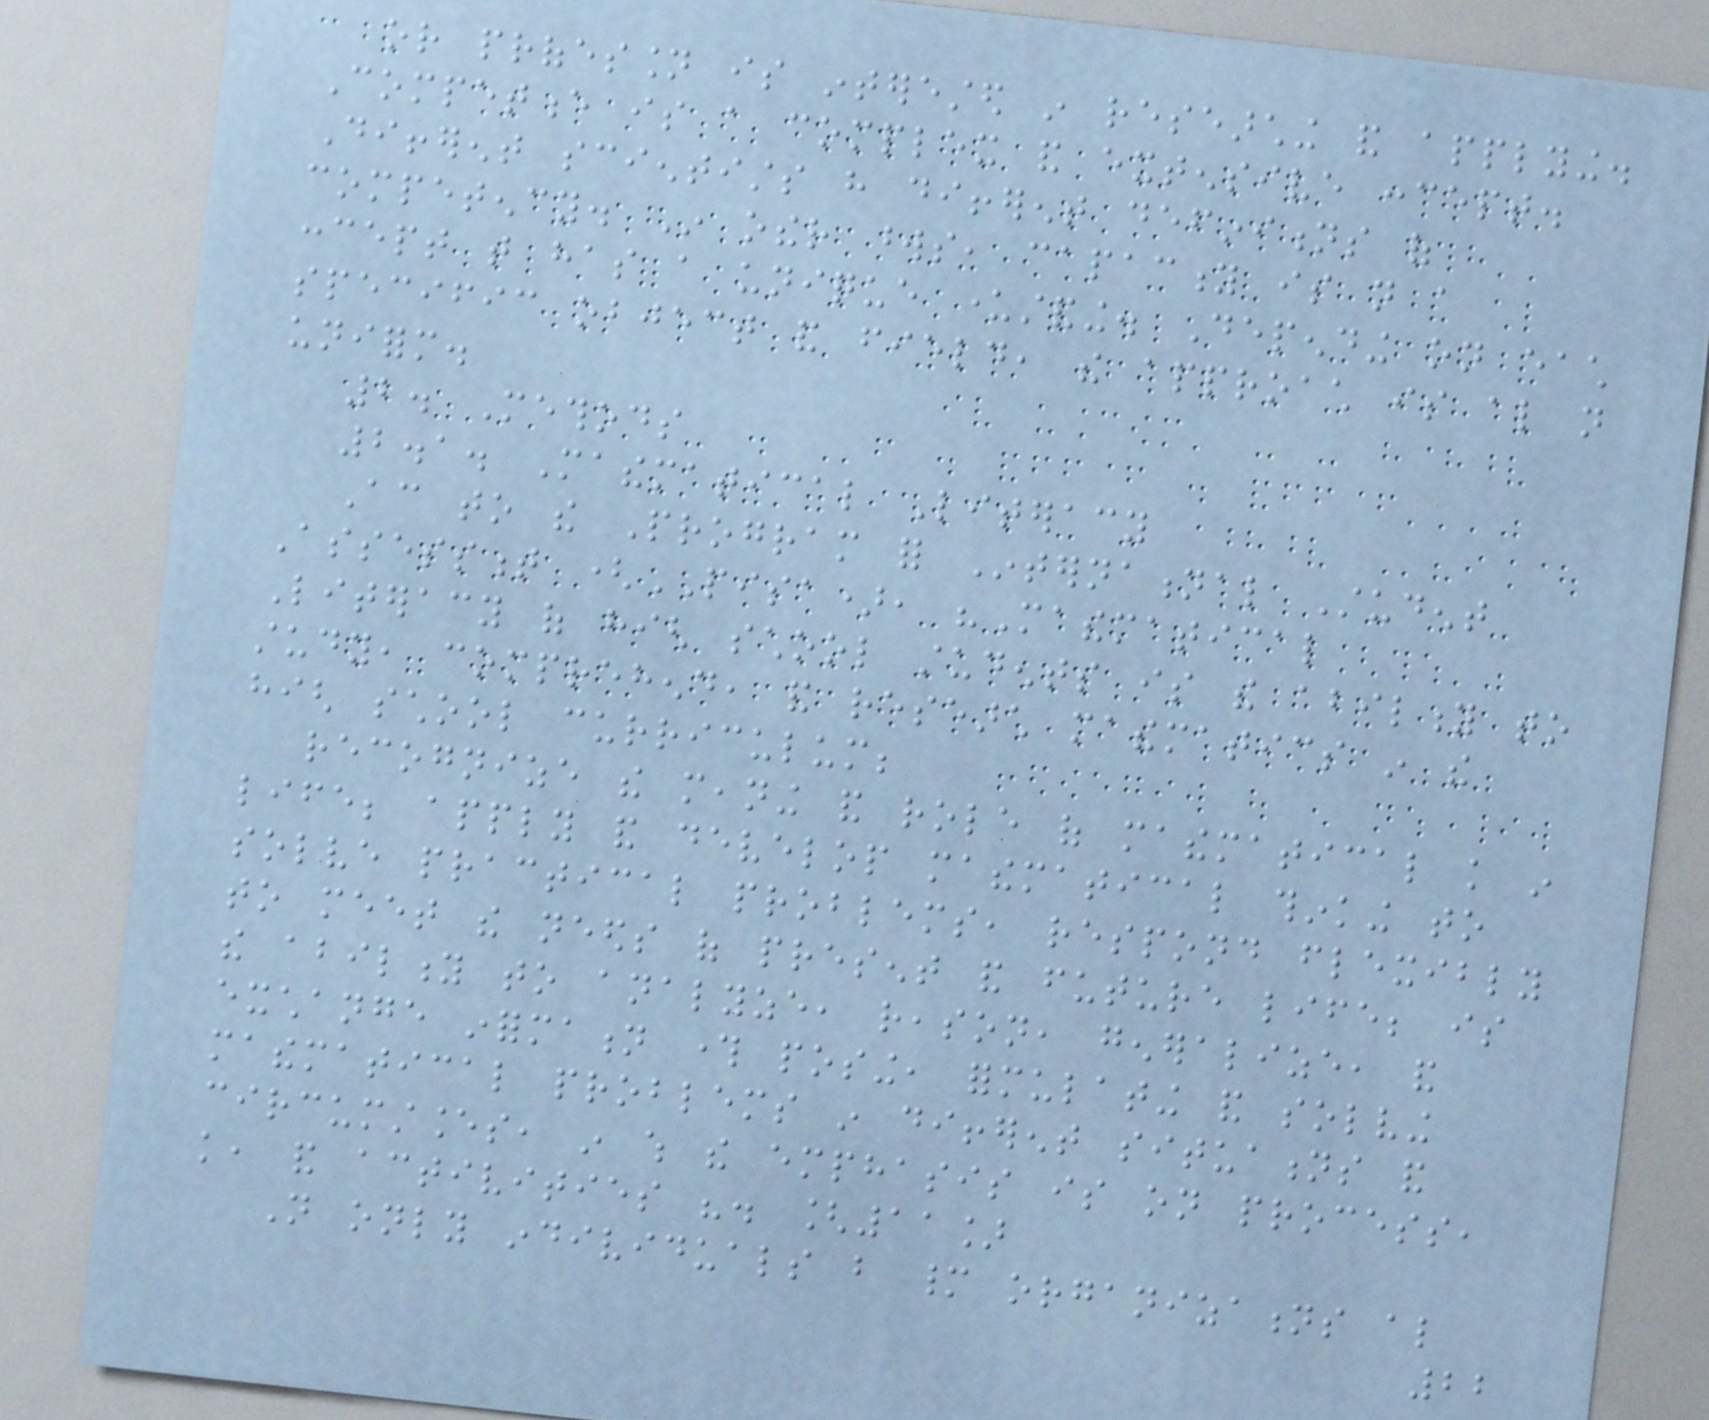or profession is interested in researching and applying.
Competence is a complex and extensive concept.
Different scientists have different definitions of
competency. In other words, capacity is not a
concept that has a unique understanding. Depending on each
specific object and field, the approach is also not
uniform.
2. Methods
2.1. Mathematical Literacy
According to the Program for International Student
Assessment (PISA), "Mathematical
Literacy of high school students is the ability to
study, comprehend, and research mathematics in the
high school curriculum;
recognize the meaning and role of mathematical knowledge in
life; apply and develop mathematical thinking to
solve practical problems, respond flexibly
to meet the needs of present and future life; is
the ability to analyze, reason, generalize, and
exchange information through posing, formulating and solving
mathematical problems in different situations and
circumstances, in which the emphasis is on process,
knowledge, and activities ". [11]
Not only individuals but many organizations also
22
